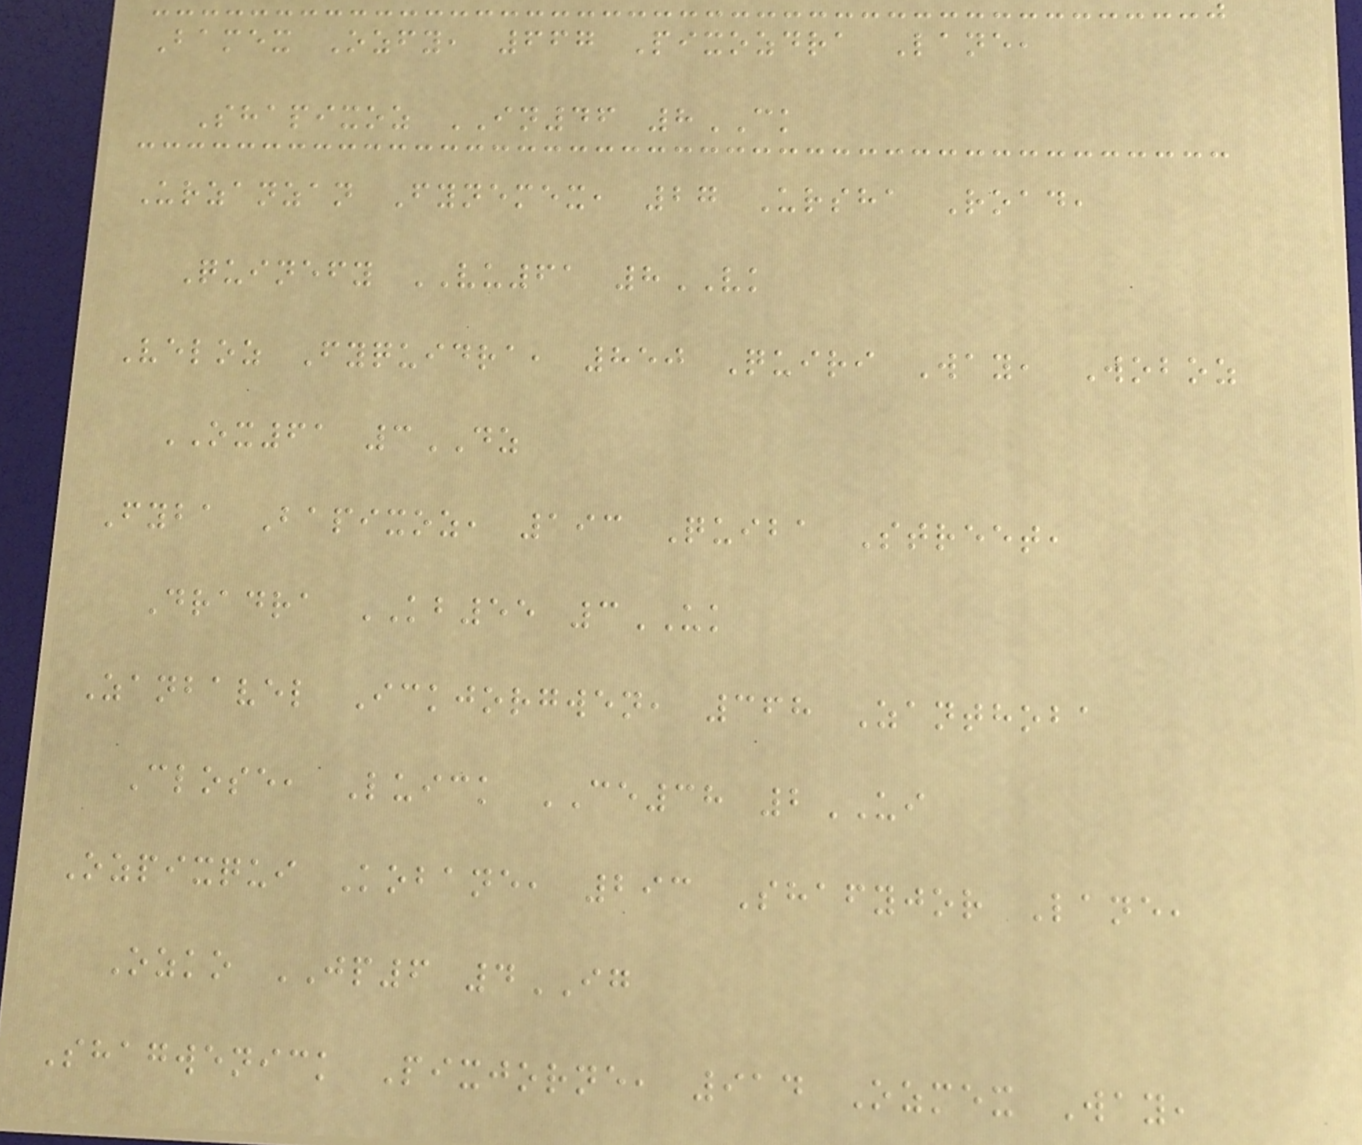Bamex Ozfy, 667 Pixozdra Lane,
Shapixoz IN46 8CK
Urzanzan Fynemex, 27 Ursha Road,
Quinefy VU61 8VK
Veloz Fyquidra, 850 Quiri Way, Woboz
OX61 3DZ
Fyba Bapixoz, 193 Quiba Street,
Dradra KB55 3UK
Zanbavel Ickjorgwen, 368 Zanthoba
Close, Luick CE38 2UI
Ozpixqui Kobane, 293 Shafyjor Lane,
Ozko JP6 4IG
Shagwenick Pixjorne, 914 Ozmex Way,
